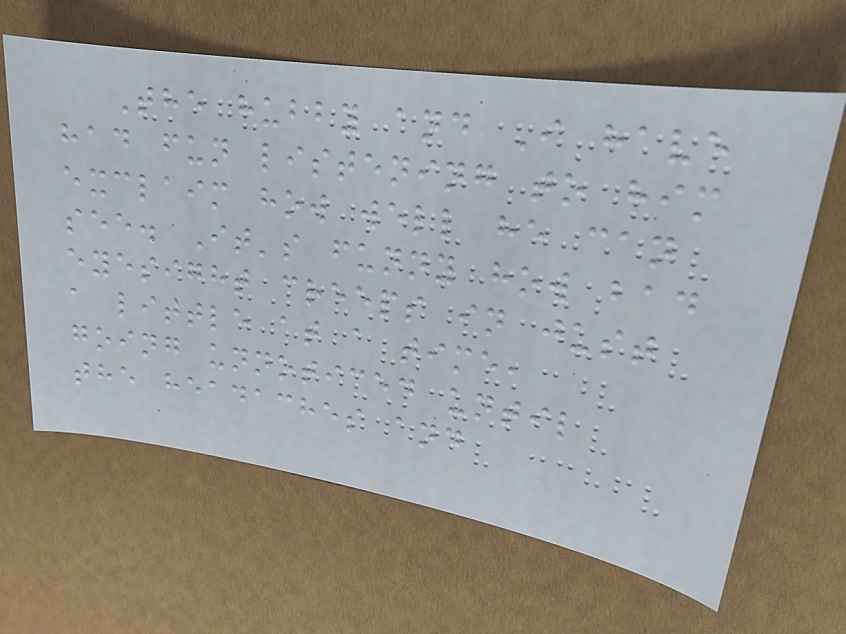The hubby and I have
had fun listening to him
exclaim how well he can
see. It's funny how bad
eyesight creeps in just
a little at a time,
going unnoticed until
the headaches and
